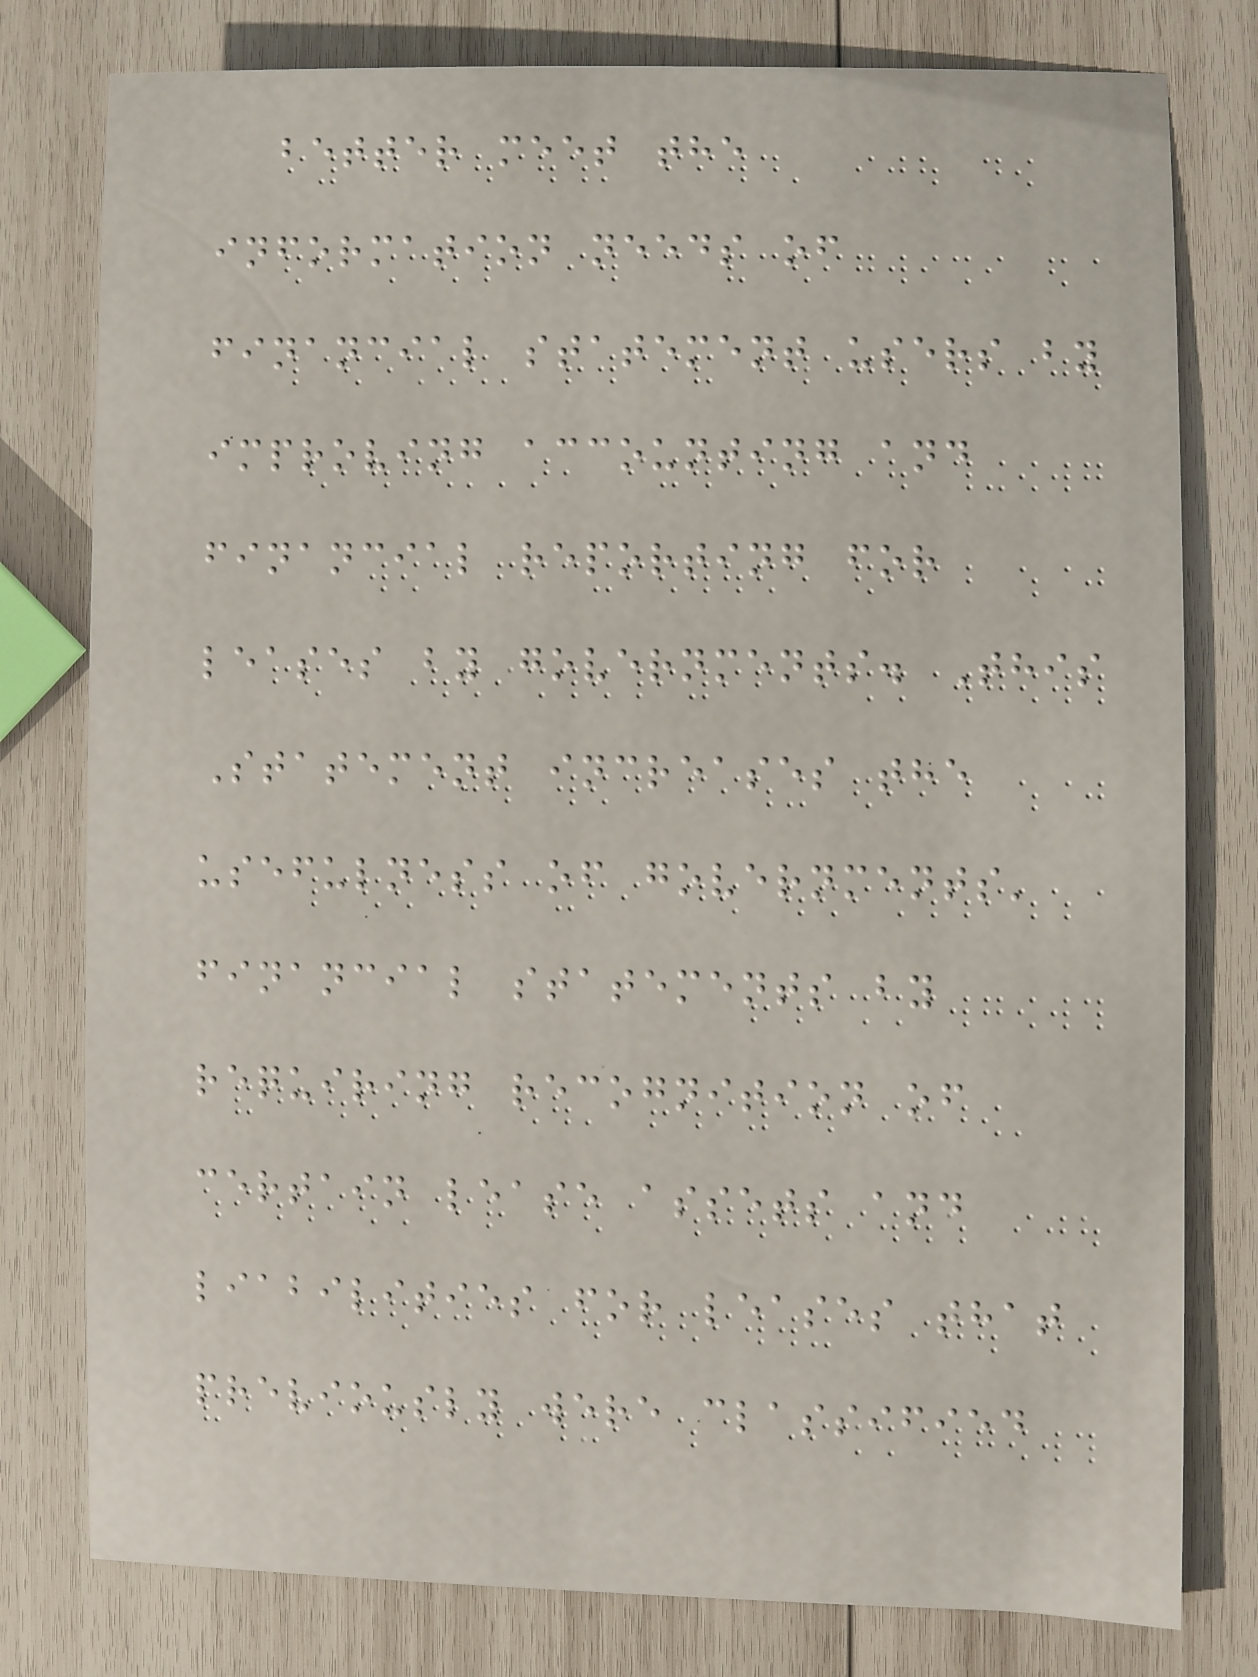better meet the
information needs of
financial statement users by
improving accounting and
financial reporting for
leases by governments. This
Statement increases the
usefulness of governments'
financial statements by
requiring recognition of
certain lease assets and
liabilities for leases that
previously were classified
